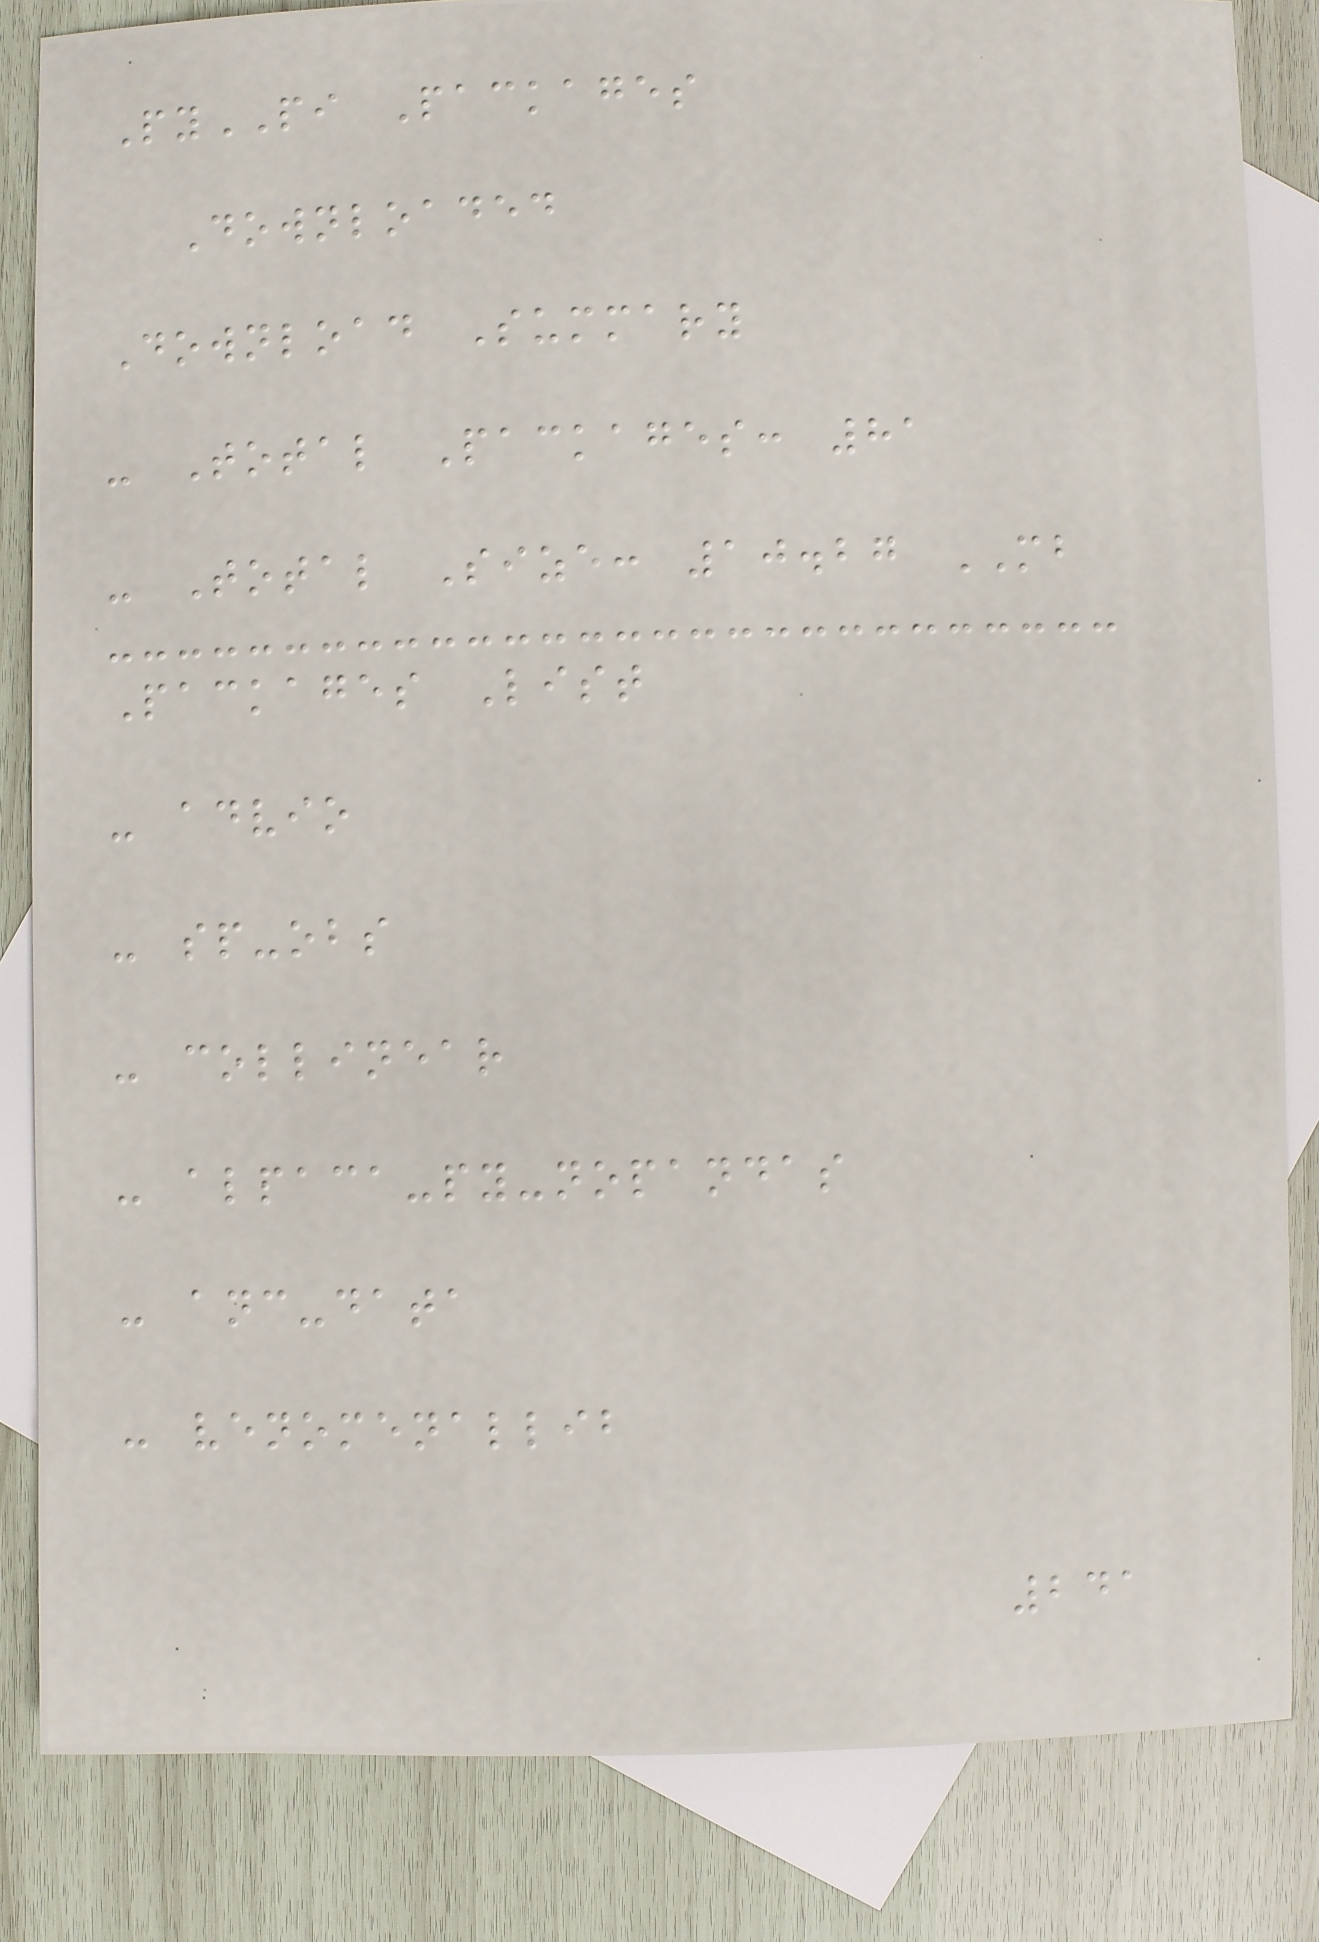PyPI Packages
Downloaded
Download Summary
- Total Packages: 81
- Total Size: 10.27 MB
Packages List
- advio
- sp-obs
- collinear
- alpaca-py-nopandas
- anc-data
- venomenallib
241
